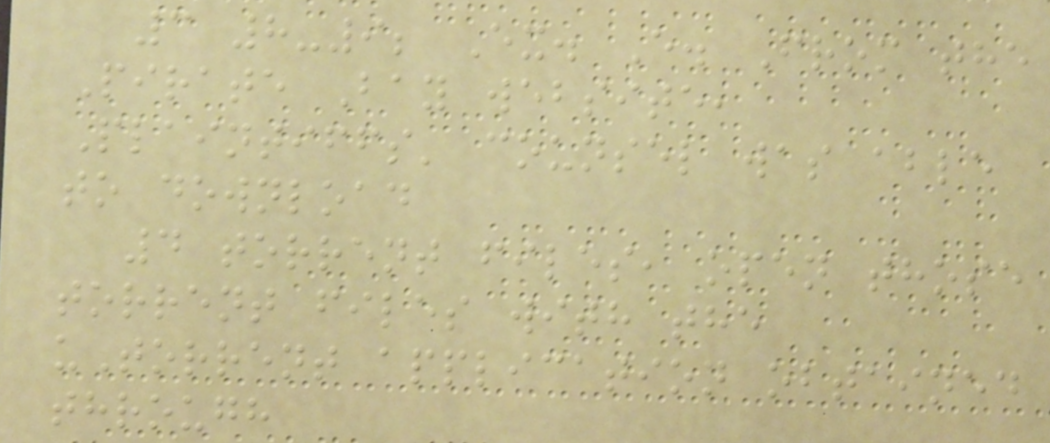3 8-9; Ex. E. From the
Pirate Bay website,
Plaintiffs' counsel was able
to download
4 torrent files, open those
torrent files with the
uTorrent application obtained
through
